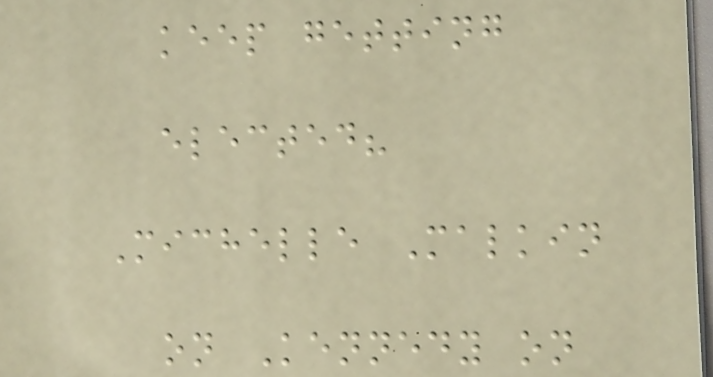keep getting
elected?
Michelle Malkin
on Kennedy on
